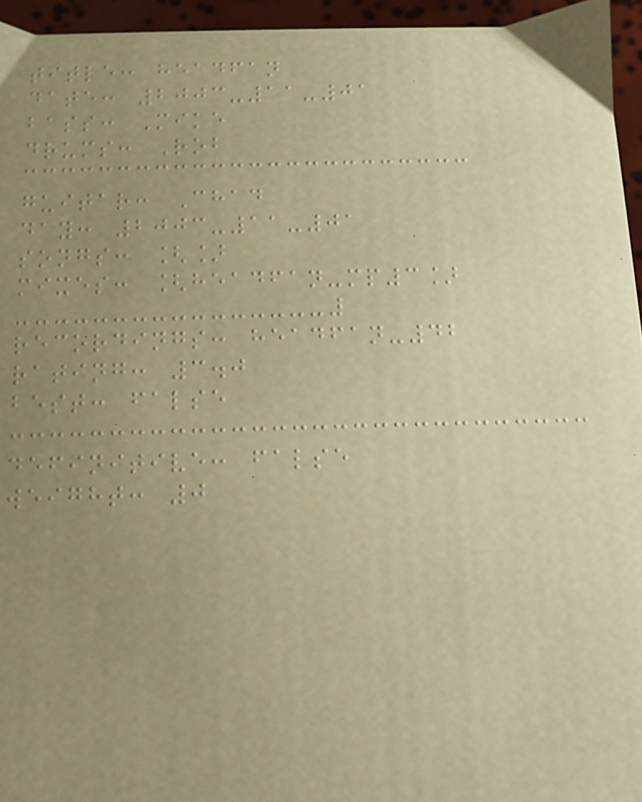title: headfan
date: 2003-11-01
bass: Mike
drums: Rob
guitar: Chad
day: 2003-11-01
songs: []
mixes: [headfan-mp3]
recordings: headfan-42
rating: 3.0
best: false
definitive: false
weight: 0
